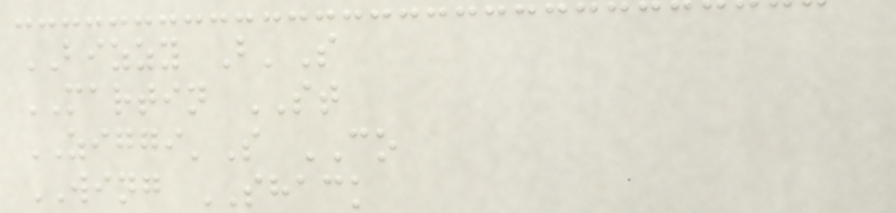BIZZY B'S
MARTIN ST
ZIGGI'S CO
WING SHACK
